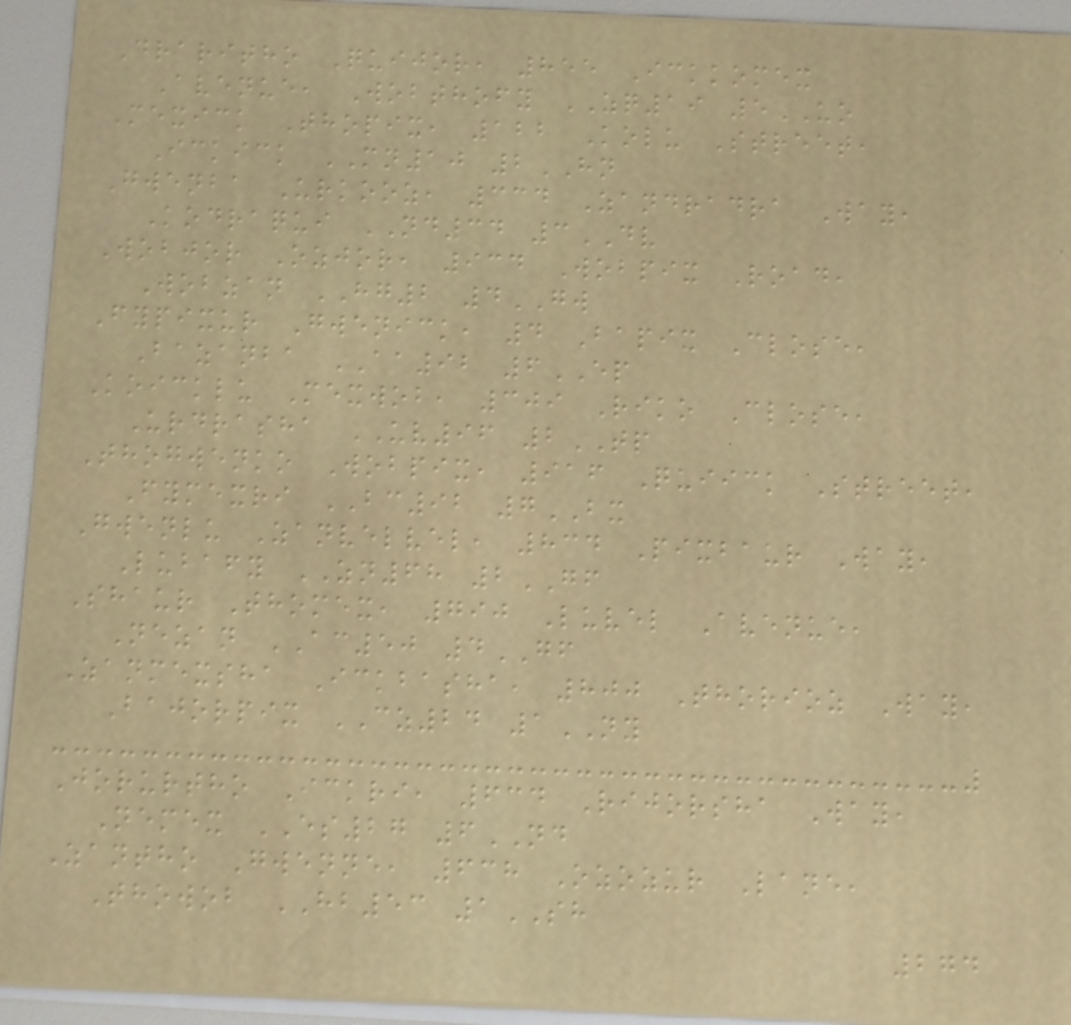Draritho Quijor, 855 Ickkomex
Avenue, Wobthofy ZQ19 5UO
Mexick Thopix, 122 Kolu Street,
Ickick MN10 2HN
Gwenba Urkooz, 334 Zandradra Way,
Kodraqui ND34 3DV
Wobjor Ozjor, 934 Wobpix Road,
Wobzan HG2 4GW
Fypixur Gwenick, 4 Bapix Close,
Bazanba AA92 6EP
Koicklu Mexwob, 309 Riko Close,
Urdrasha UV96 2TP
Thogwenko Wobpix, 916 Quiick Street,
Fymexri BC92 7BX
Gwenlu Zanvelvel, 834 Pixbaur Way,
Lubafy ZN68 2GF
Shaur Thomex, 790 Luvel Avenue,
Nezan AC50 4GF
Zanmexsha Ickbasha, 800 Thorioz Way,
Bajorpix CZ24 1NY
Jorurtho Ickri, 634 Rijorsha Way,
Nemex ES27 6ND
Zantho Gwenne, 638 Ozozur Lane,
Thowob HB53 1SH
274
